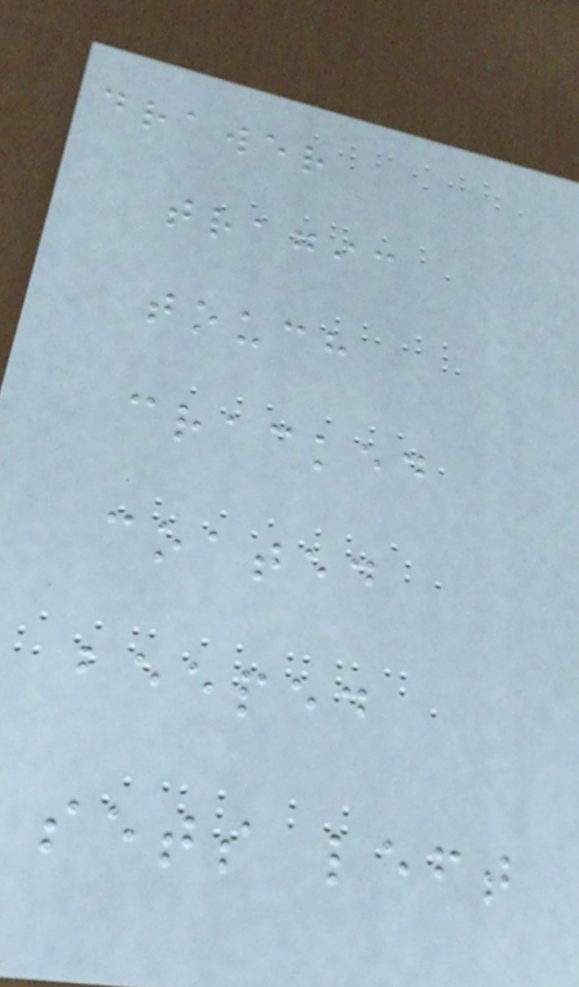drawer
tragic
touch
cracked
coated
beeped
sets left
